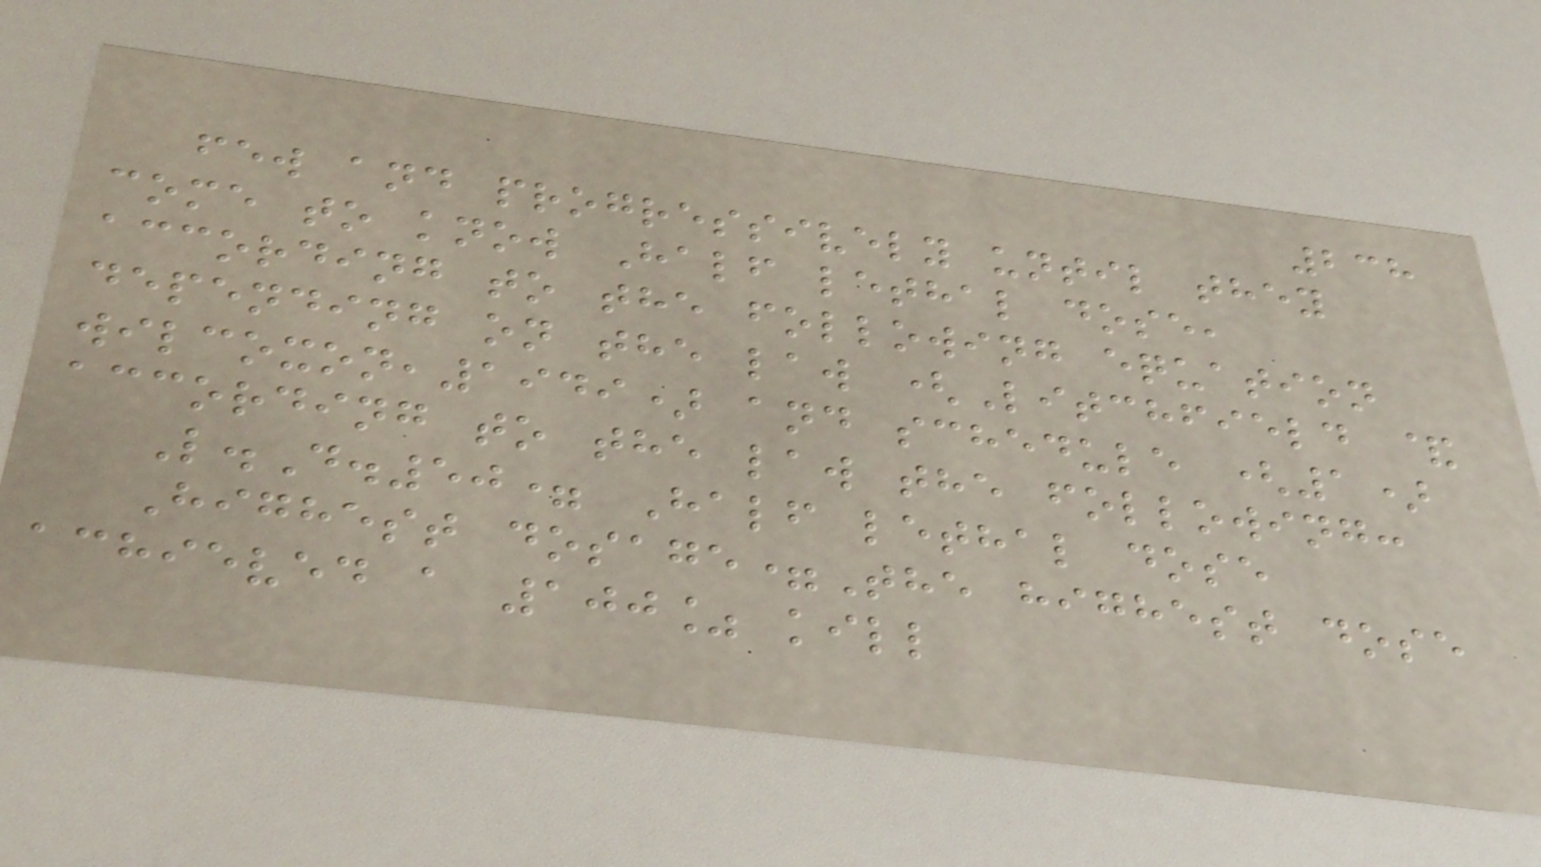238
few and progressively until they
come to know Half lethal dose,
according to the following equation
depending on the law (Litchfield &
wilcoxon,1949) and schedule (1)
according to the law the following:
L.D.50= Half lethal dose
Highest dosage=The highest dose
achieved a 100% kill
